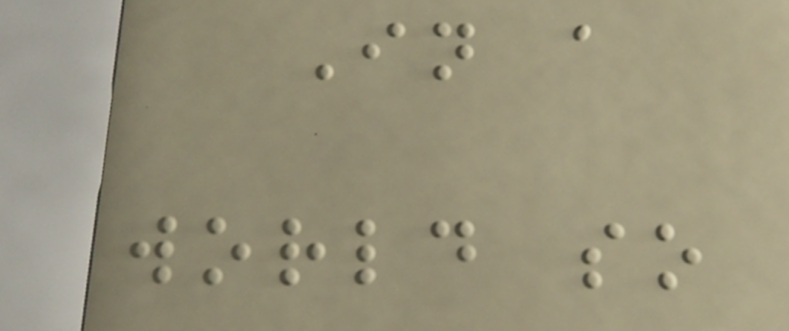In a
world so
